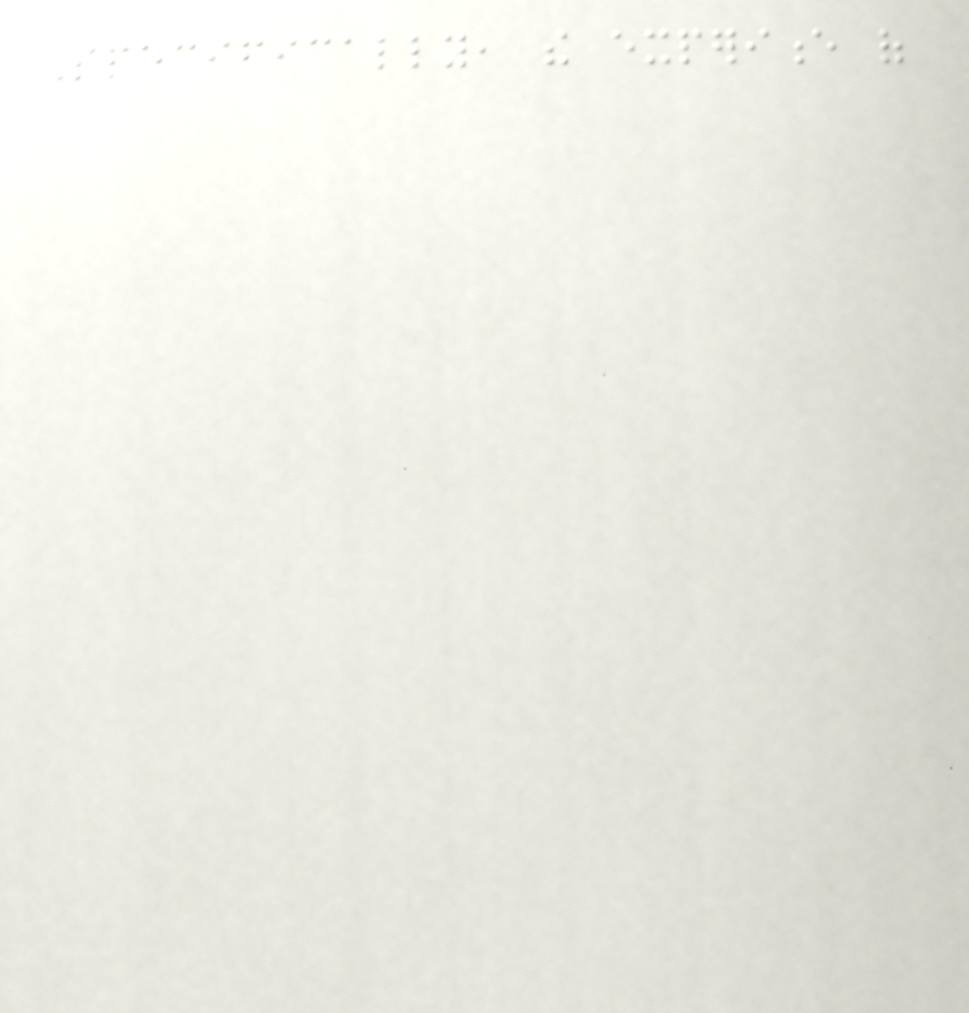Specifically, the experience of
